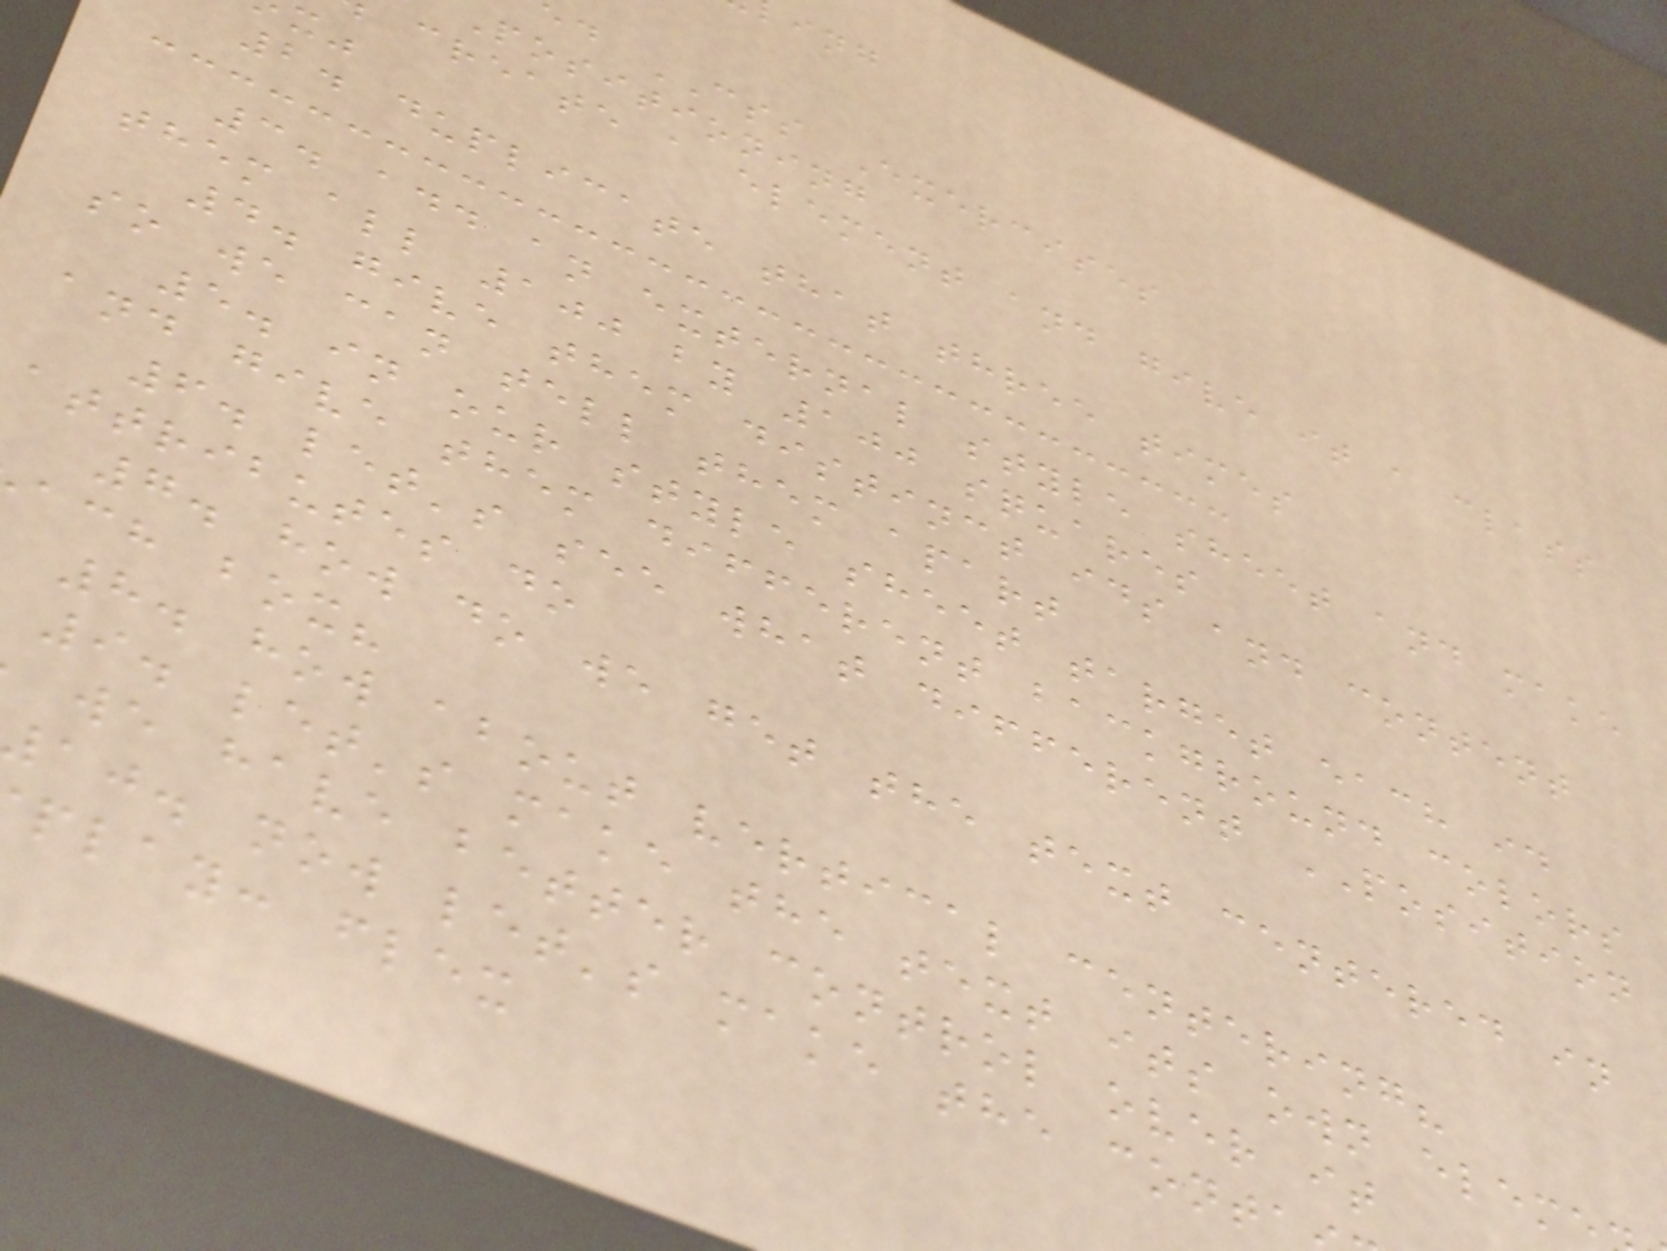ed CSS Exercises
Positioning
create a element and give it a class
2. duplicate that three times
3. add an external style sheet and make
them all 100 by 100 squares
4. give them distinct ids and content
so we can tell them apart
5. in our style sheet target each id
and give them different background colors
6. let's see what different POSITION
attributes do
7. how do we get the text centered in
ach box?
8. how about vertical centering?
9. let's make the text its own elem
we have better control over it
aj. now let's make the conta
play: flex
